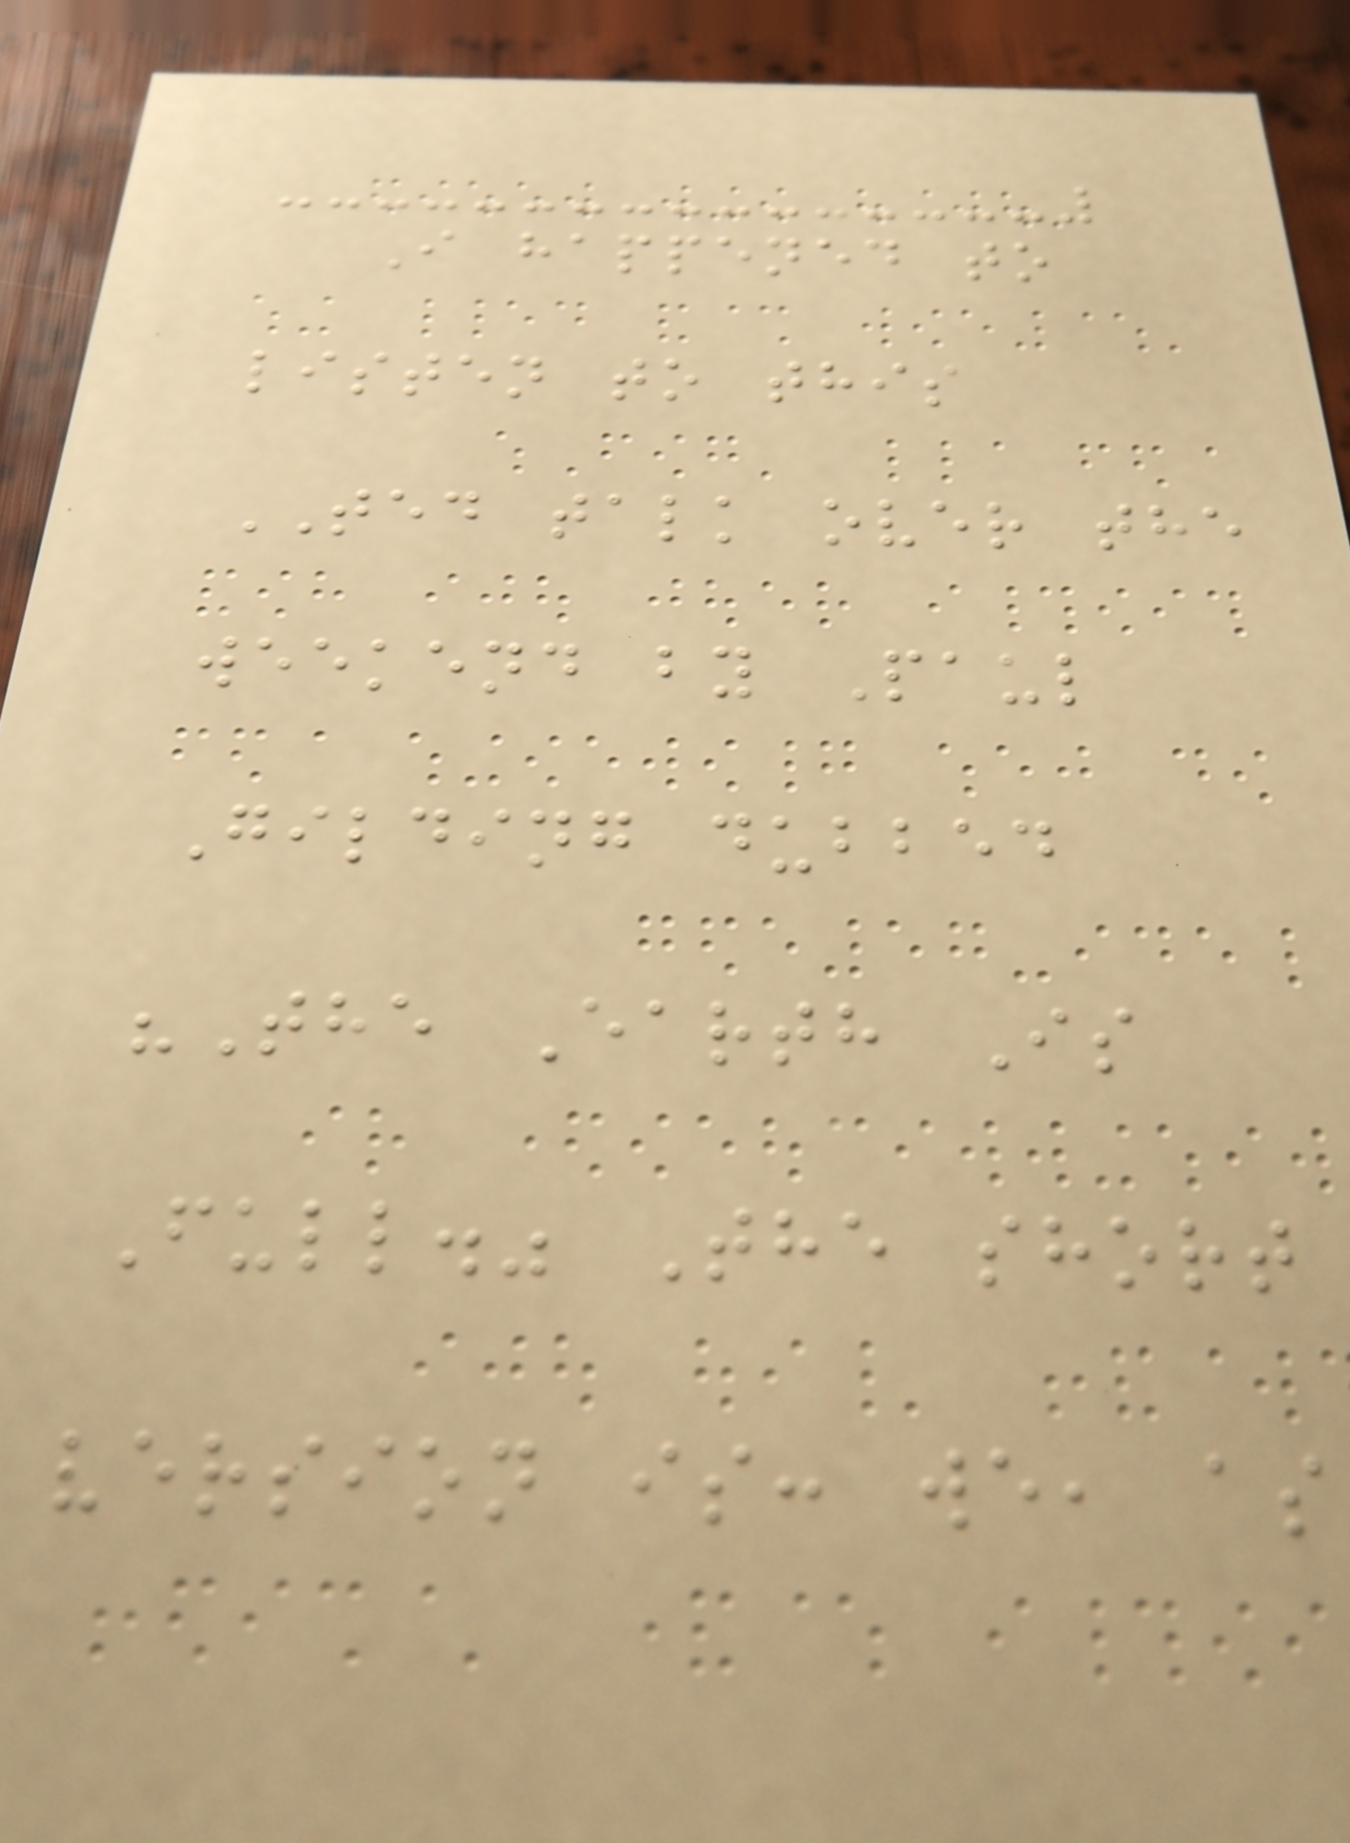I happened to
listen to this
TED talk over the
weekend by Paul
Gilding dubbed
"The Earth Is
Full." The short
version is: we, as
